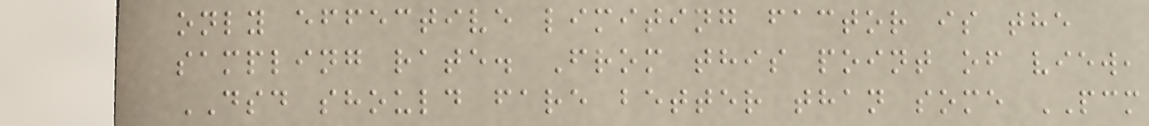only effective limiting factor is the
sampling rate. From this point of view,
DSD should fare better than some PCM
